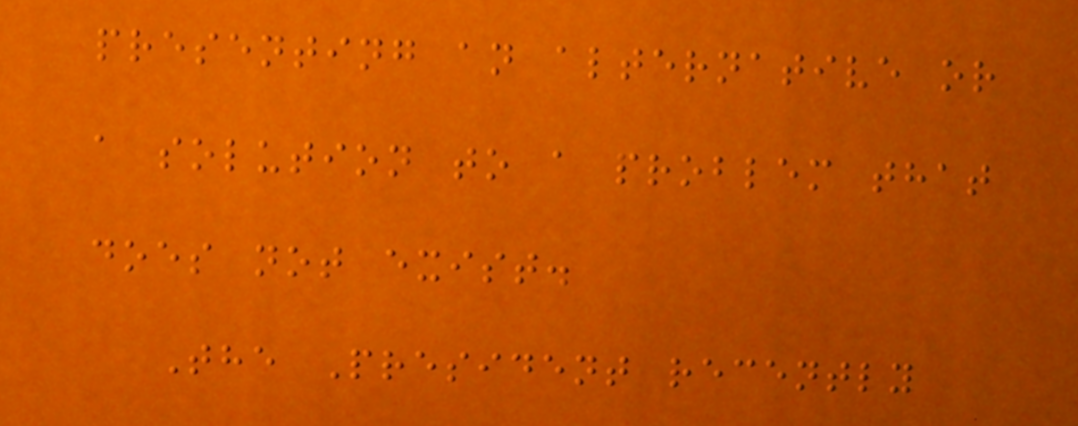presenting an alternative or
a solution to a problem that
does not exist.
The President recently
